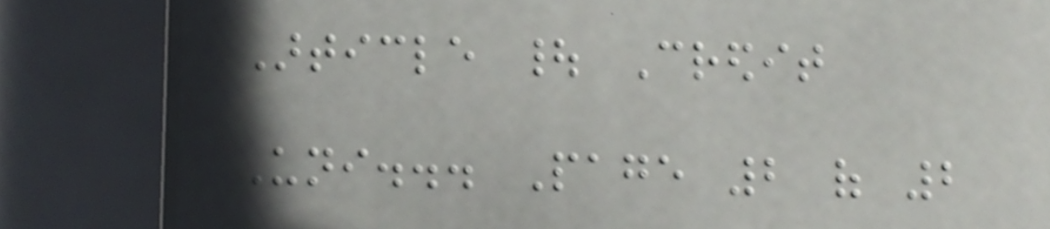Article | Credit
Uni... Page 2 of 2
